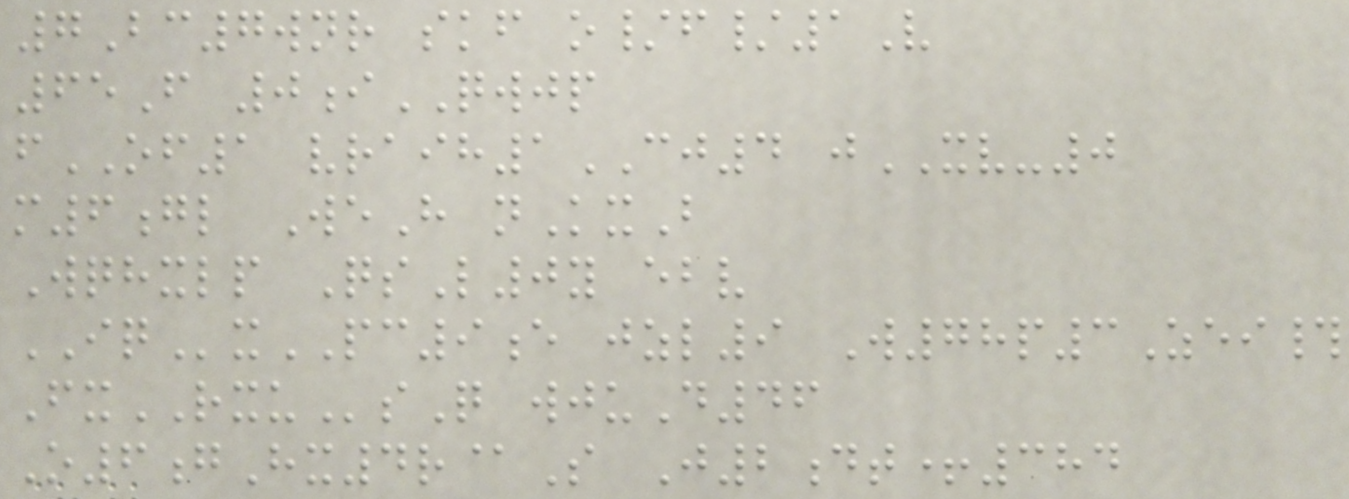7Bc7wnr skf o/f/1V
65F 0iQWJP
fOF1 vraih1CJ4 jXV-0
m6gl WeH nKxB
Wqhxlp QsL0y ebv
IQxPC9e jzl9 W78p3Zei#
FxRXUsQ wjuD46
O6gHx4r@S J2dt+384
